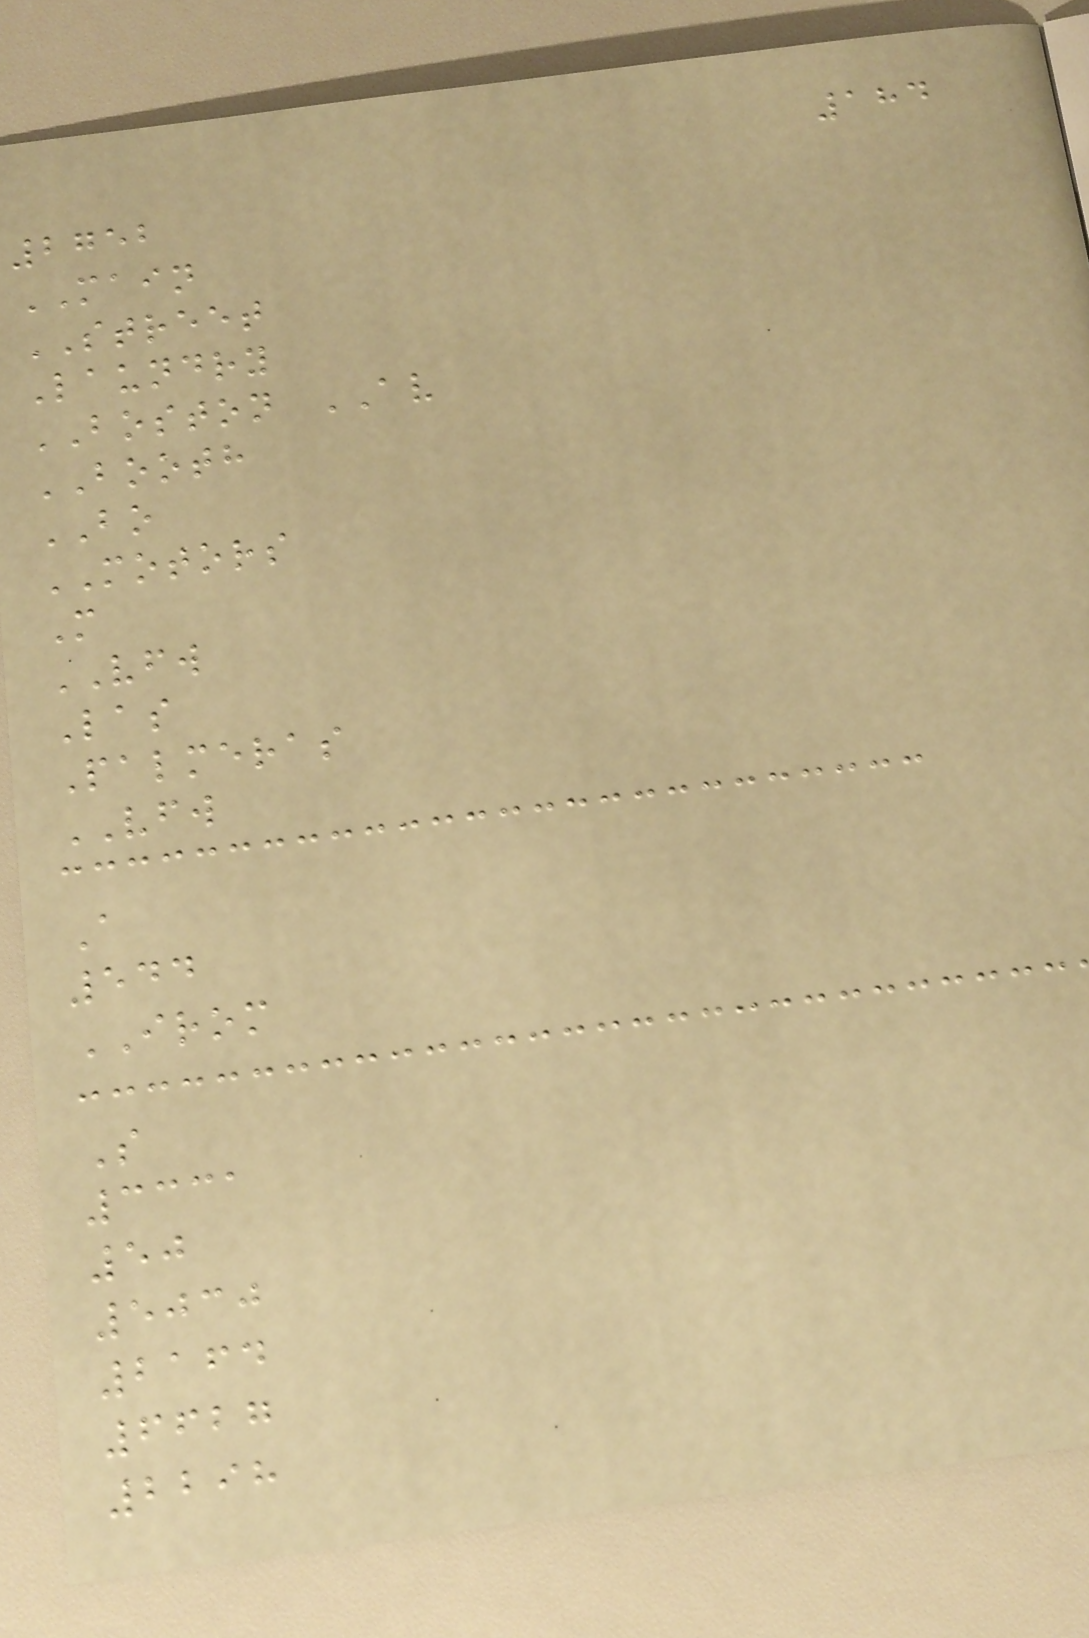184
2752
MAIN
STREET
Laundry
BOSTON AV
BOOTH
BO
MOTORS
M
VFW
Las
Palmeras
VFW
A
544
IROM
S
3331
50
5030
2164
6627
2298
